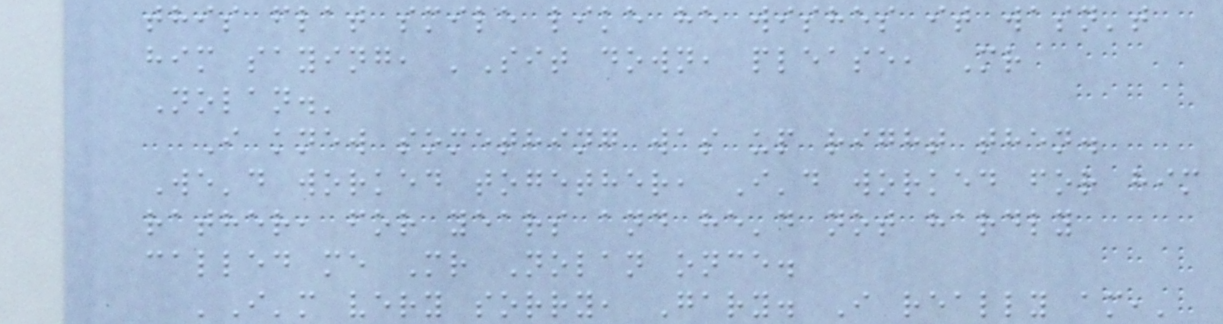this flat smile like he wishes it wasn't
him saying, 'Sit down, please, Mr
Nolan.'
I knew something was up right then.
We'd worked together, I'd worked for him
rather, for years and he'd not hardly
called me Mr Nolan once.
'I'm very sorry, Gary. I really am,'
